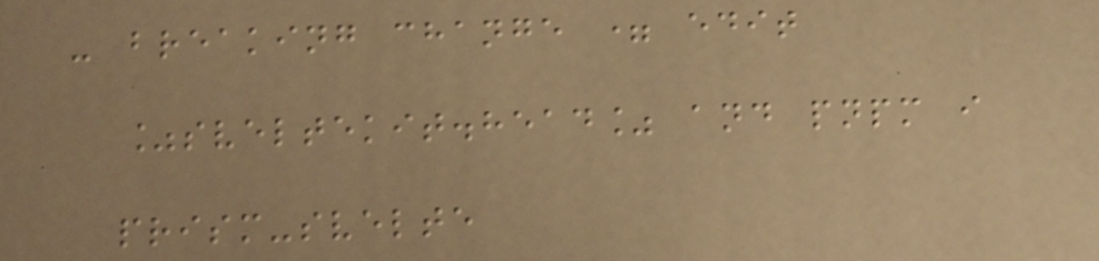- breaking change = edit
%sveltekit.head% and pnpm i
prism-svelte
